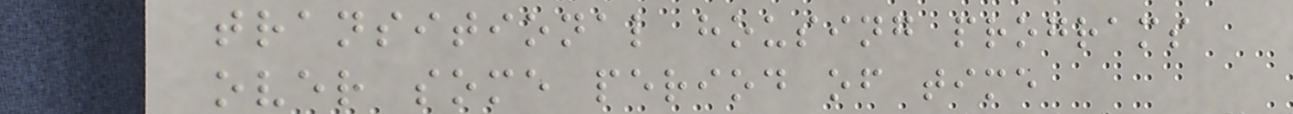transitional housing programs
over some period of time
